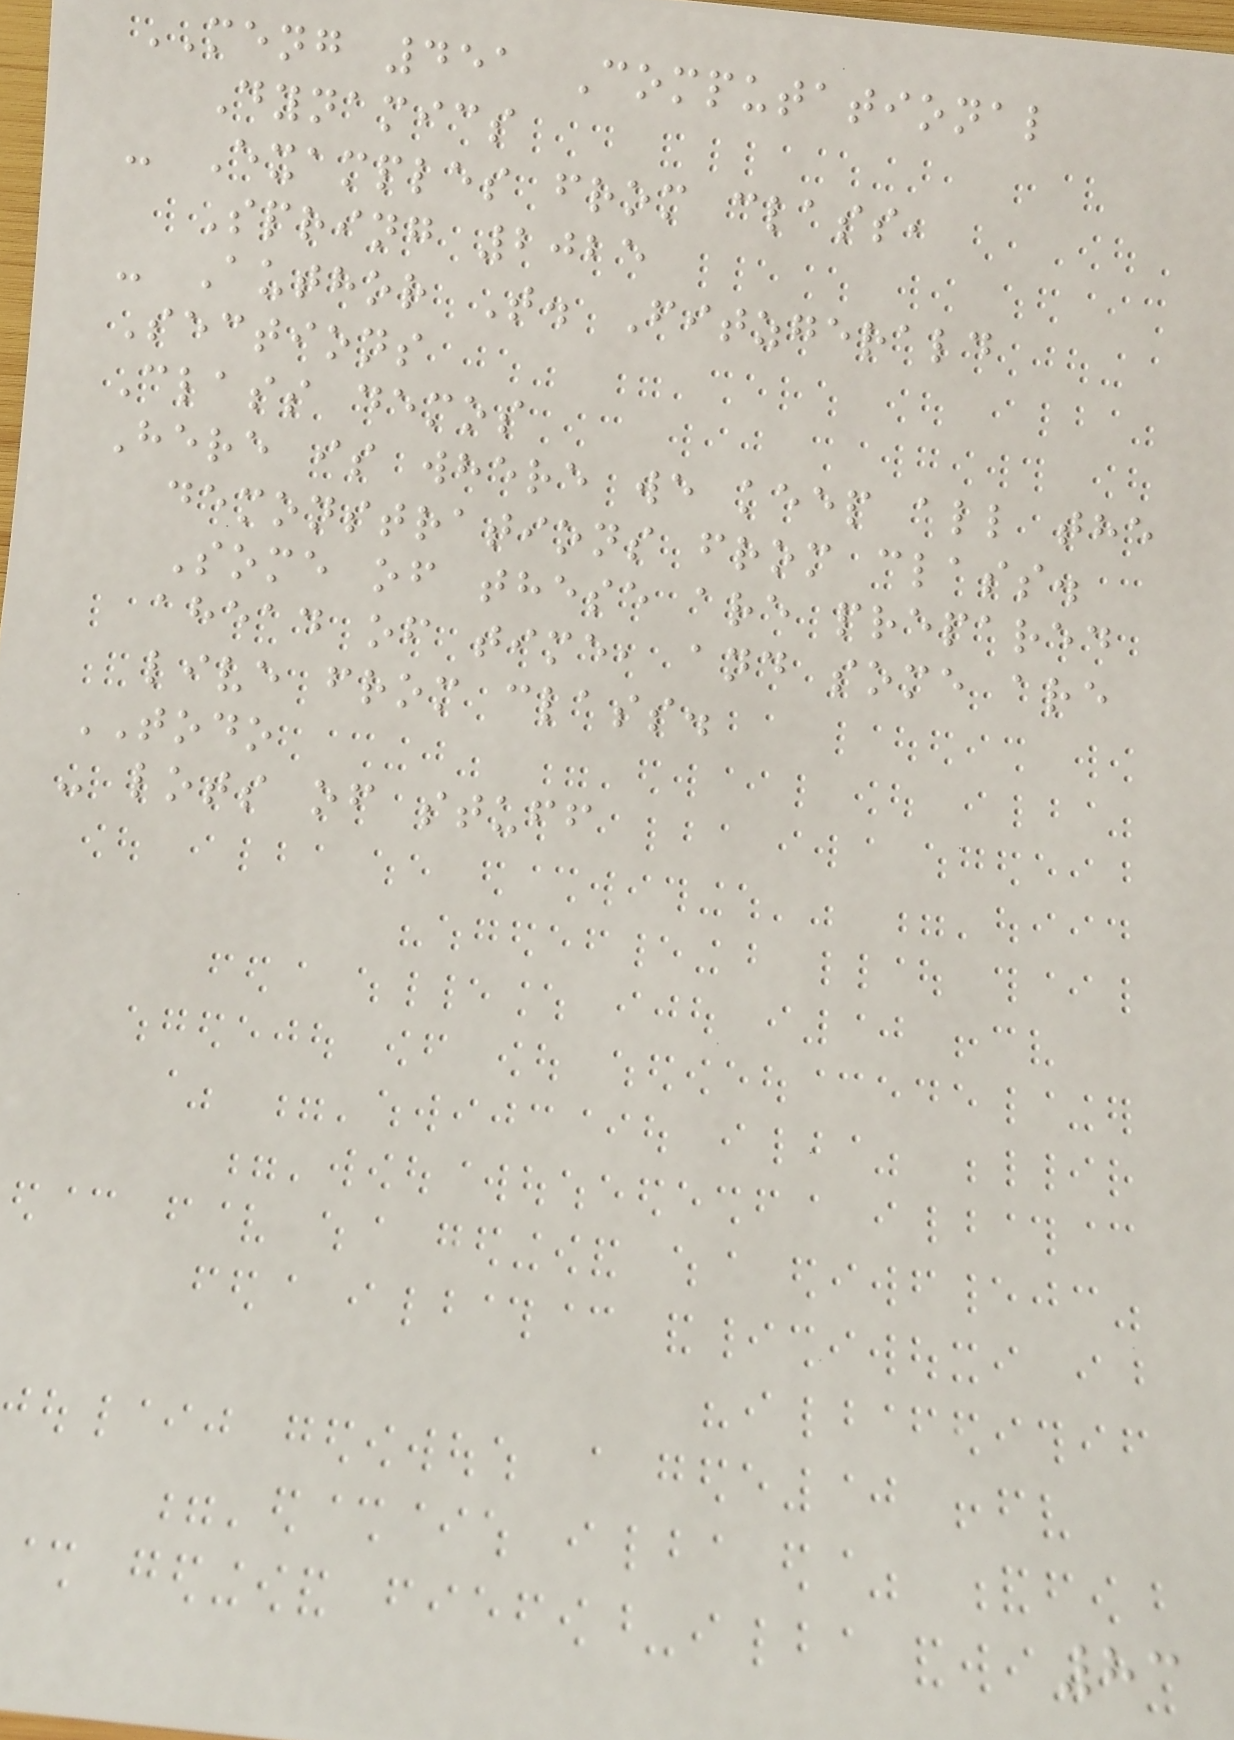MENG 451 Computational
Dynamics
- Examples from class,
Spring 2025
- Author T. Fitzgerald
Sections
Class demos
Here is where we keep all the
demonstrations from class.
Some of these are prepared
ahead of time, and some are
live from class.
TODO
- lots of stuff
83
